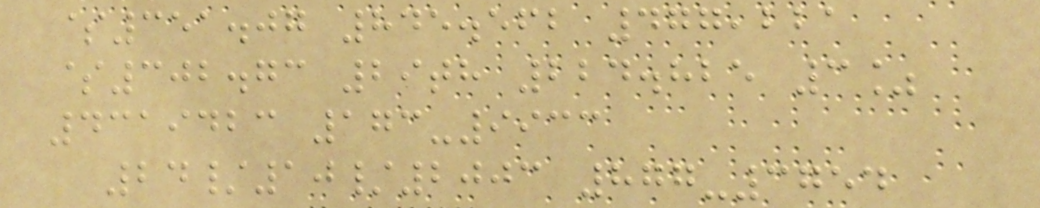$351.07 845.562 477,221
$302.73 29th 224.825 3%
4319423 173-9933
24/10/2003 877-3754
